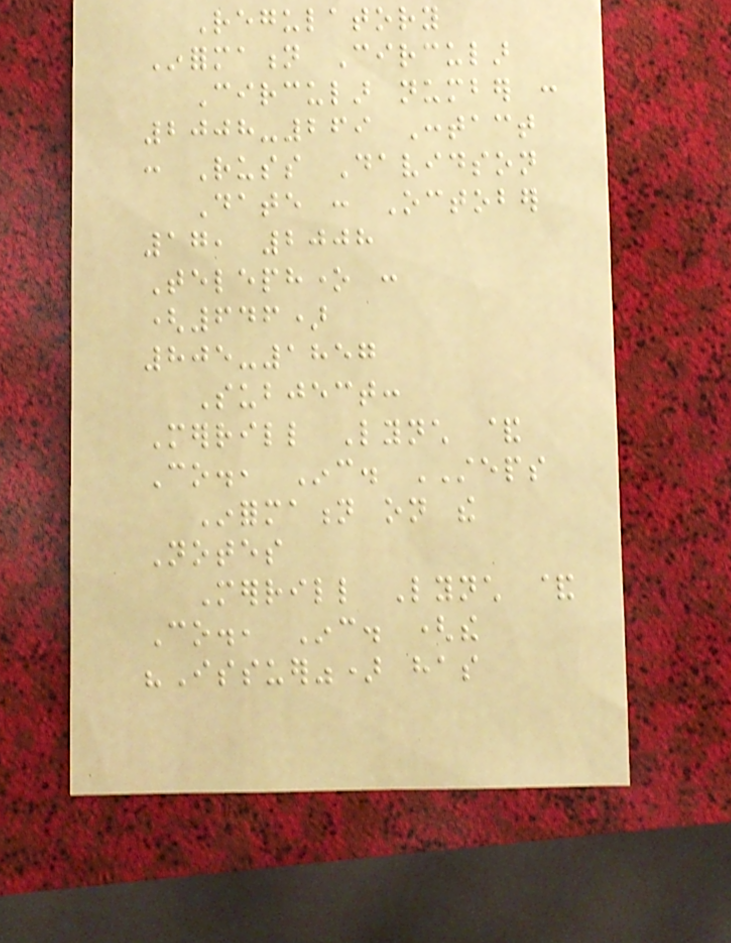Regulatory
Information Circular
Circular number :
2008-269 Contact
: Russ Davidson
Date : October
17, 2008
Telephone :
(646)
805-1857
Subject:
Merrill Lynch &
Co., Inc. STEPS
Information on the
Notes
Merrill Lynch &
Co., Inc. (the
"Issuer") has
